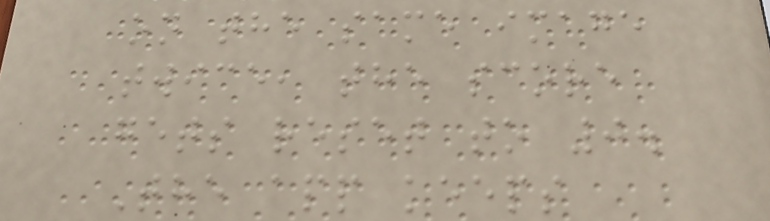on the same image
twice, the score
gets reset to 0.
The app keeps
